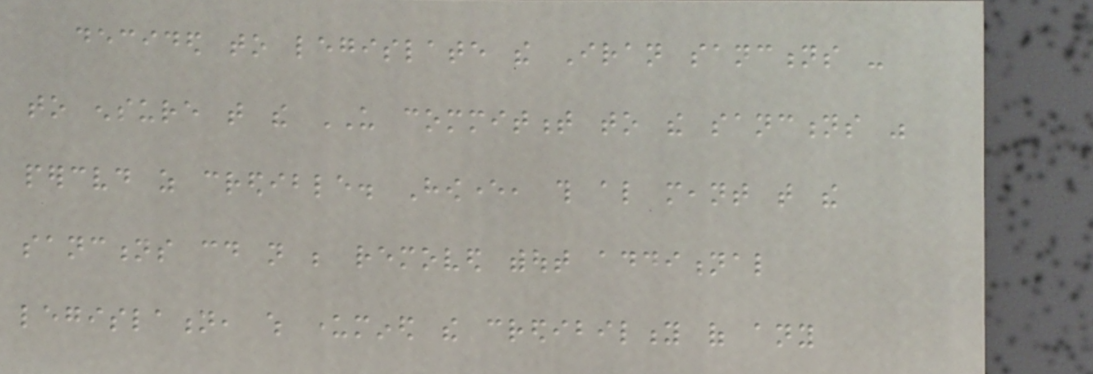decided to legislate the Iran sanctions -
to ensure that the US commitment to the sanctions was
perceived as credible. However, this also meant that the
sanctions could not be removed without additional
legislation, which undermined the credibility of any
